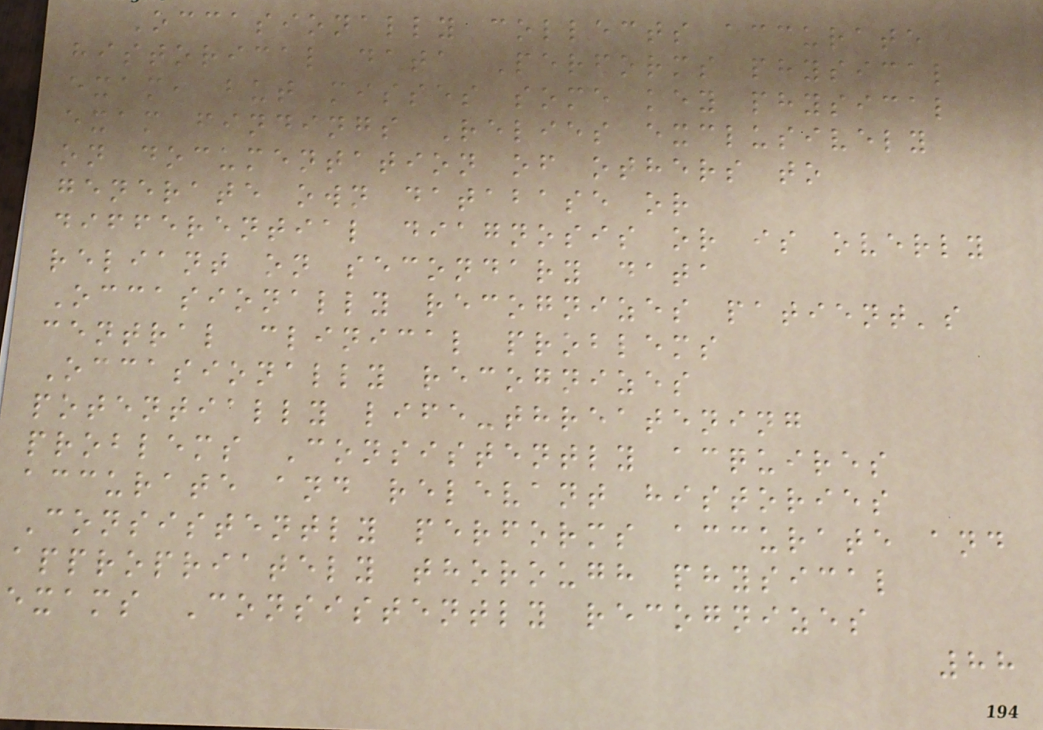Occasionally collects accurate
historical data Performs physical
exam, but misses some key physical
exam findings Relies exclusively
on documentation of others to
generate own database or
differential diagnosis or is overly
reliant on secondary data
Occasionally recognizes patient's
central clinical problems
Occasionally recognizes
potentially life-threatening
problems Consistently acquires
accurate and relevant histories
Consistently performs accurate and
appropriately thorough physical
exams Consistently recognizes
88
